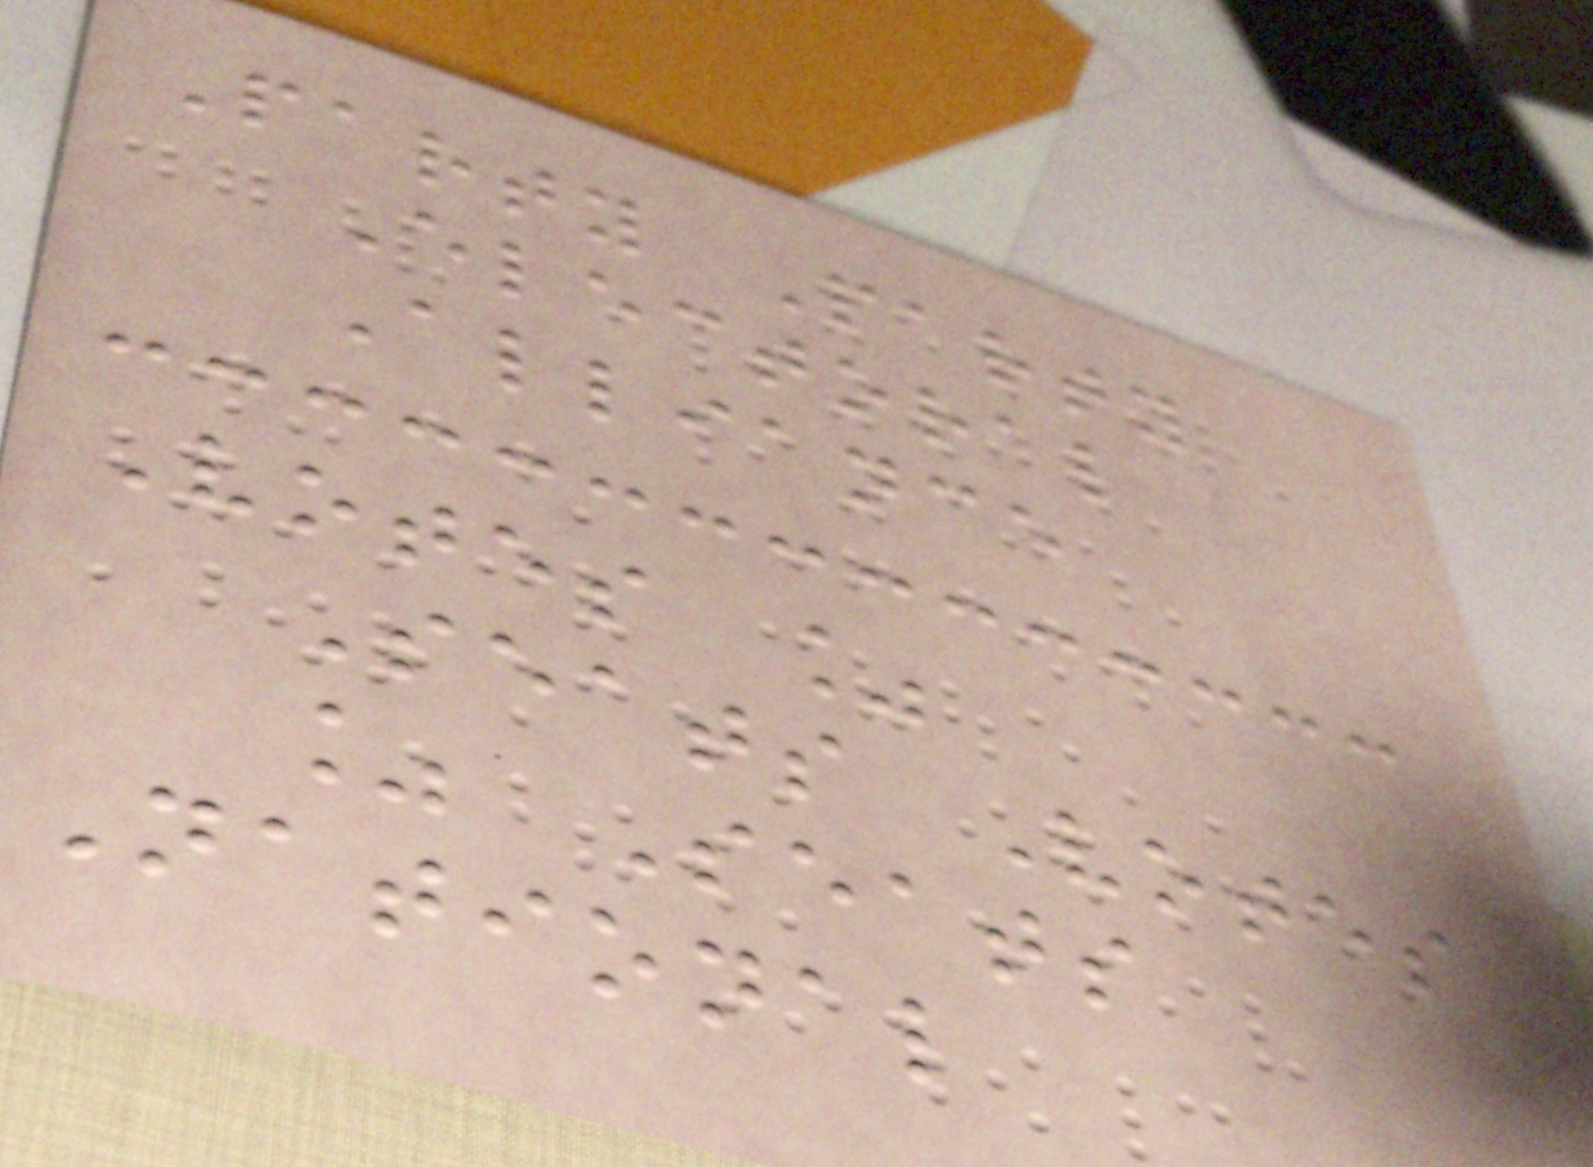Party Party
Electoral
Alliance
Votes %
Seats Votes
% Seats
National
